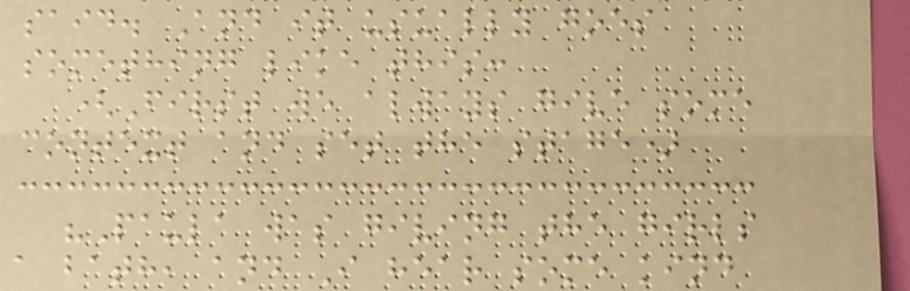said. And it usually goes
something like this:
(First we always give some
context and set the stage)
"Paula was giving the girls
a bath, and I hear some kind
